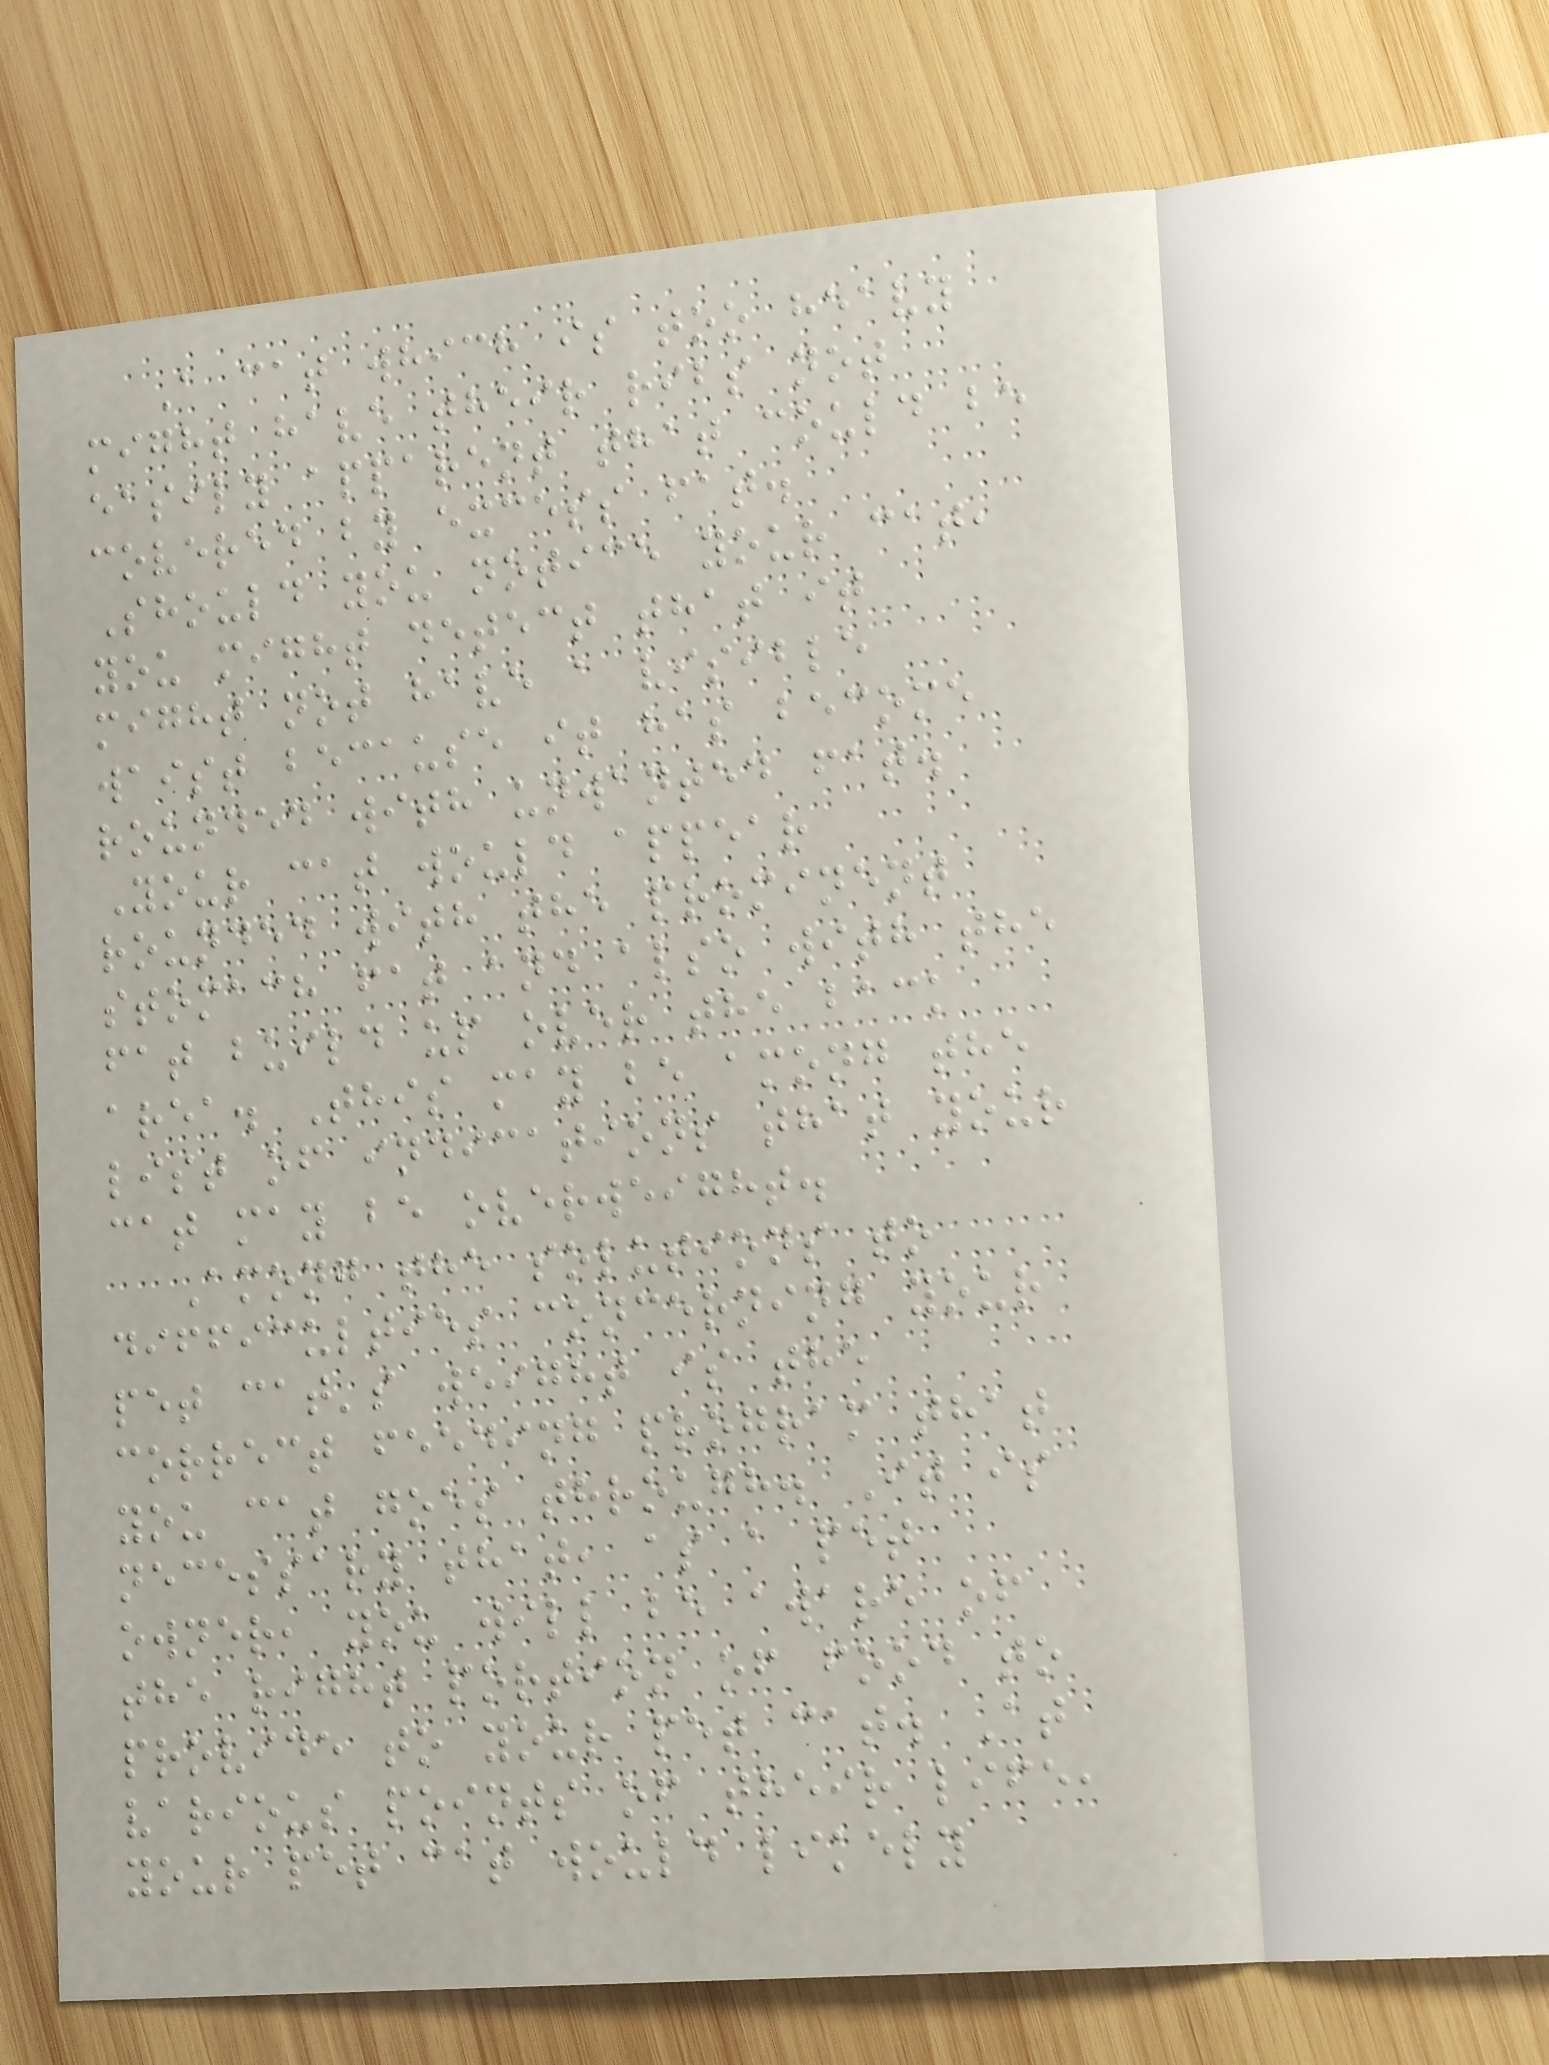A cat which is too heavy
might have their ribs not
easily apparent that could be
covered by excess fat.
Should you notice your cat,
you might detect that it
might not have a visible
waist because it has become
rounded with unwanted fat.
Your cat would appear
rounded with the prominent
stomach fat and also with the
fat build up over the back
area. This may be among the
list of indications that your
cat may be overweight.
Among the solutions to
difficulties concerning your
pet cat's weight is the
correct feeding program that
you cat goes through. It is
necessary that, as a pet
owner, you will be aware of
the right portion of food to
provide to your pet cat. At
various points of their life,
your pet cat would likely
